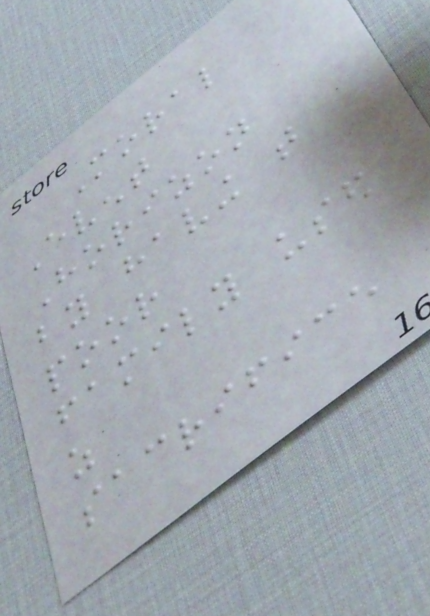Moral
Event
Horizon
by having that
poor
family used
as
sacrifice
